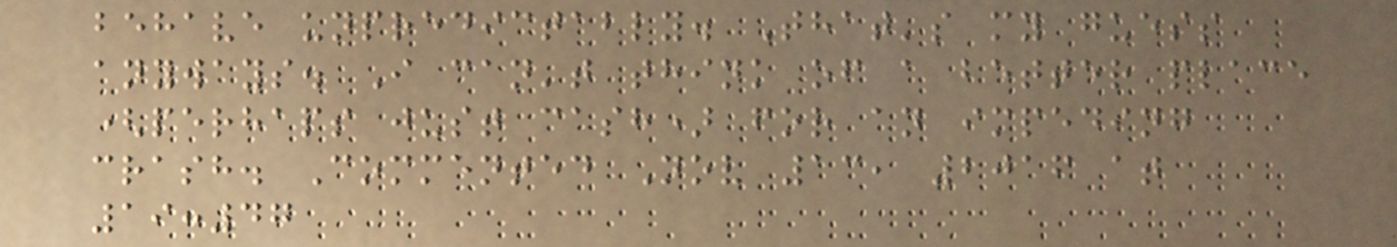behave unpredictably. That's my guess
anyways. I can't think of a better place
(perhaps just cash) for an impeding
crash. Commented Nov 13, 2016 at
19:47
